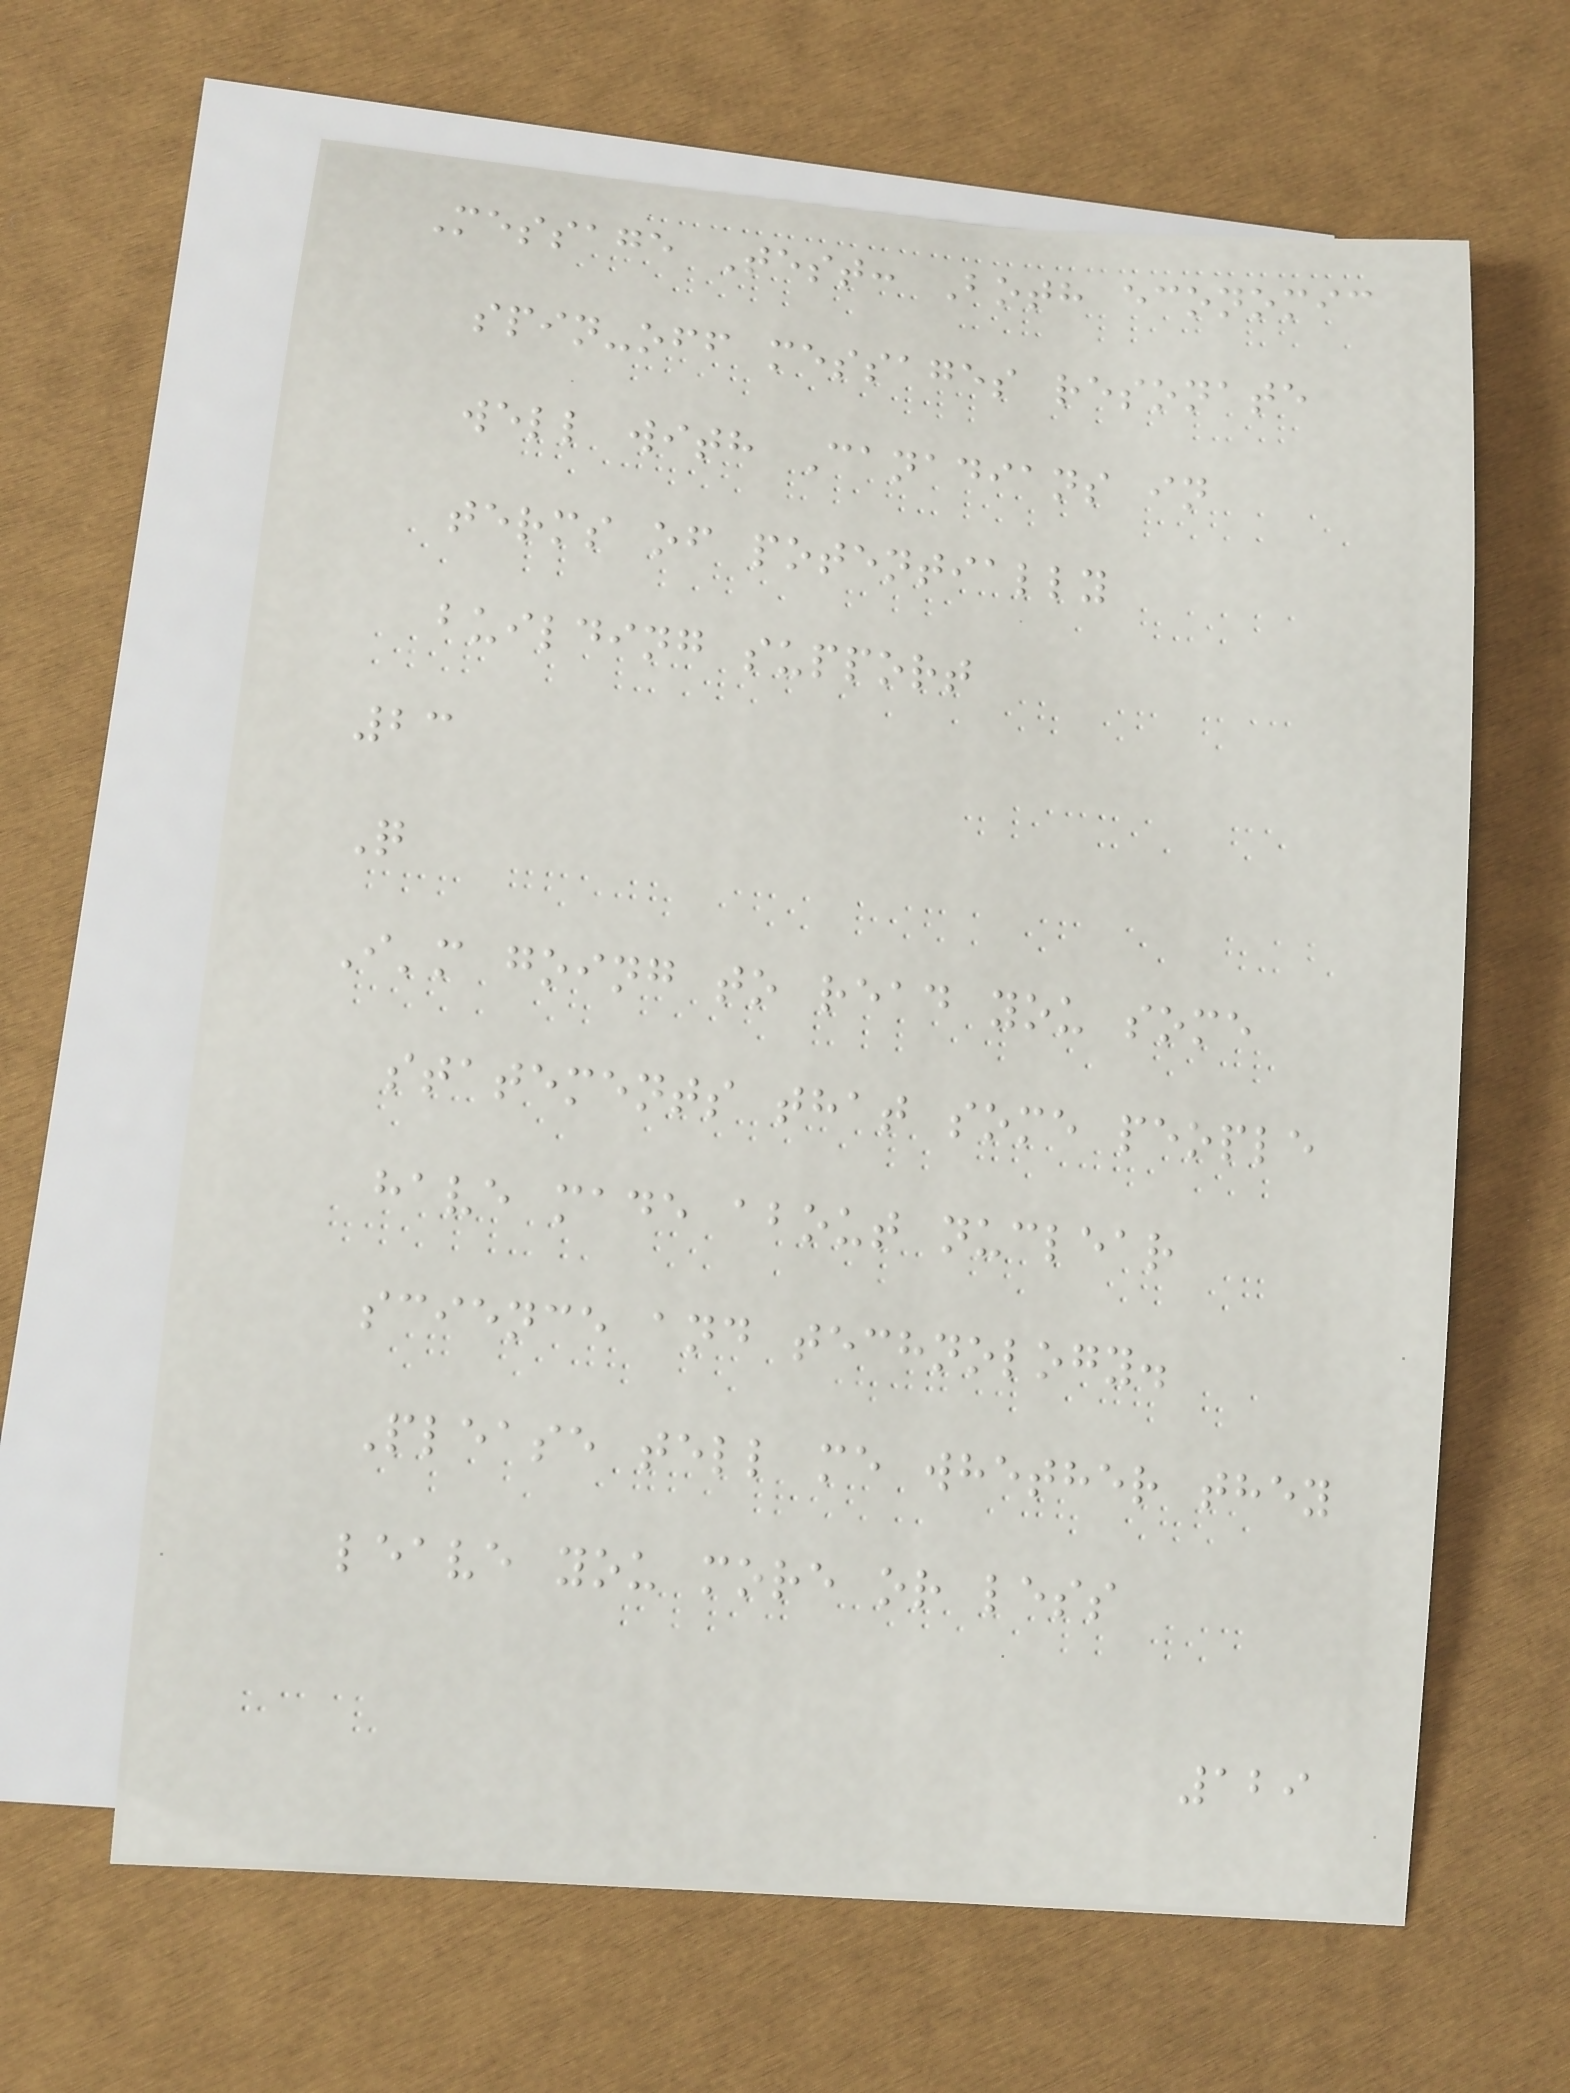Message Test: Both economic
spin-off messages resonate
well with Canadians in
terms of potentially
building support
23
Q
I'm going to read you some
statements that some people
have made about nuclear
science and technology.
Please tell me whether they
leave you more or less
129
